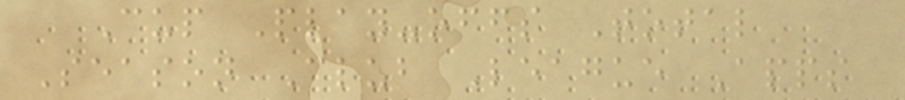Cup Play-offs Total
Season Club League Apps
